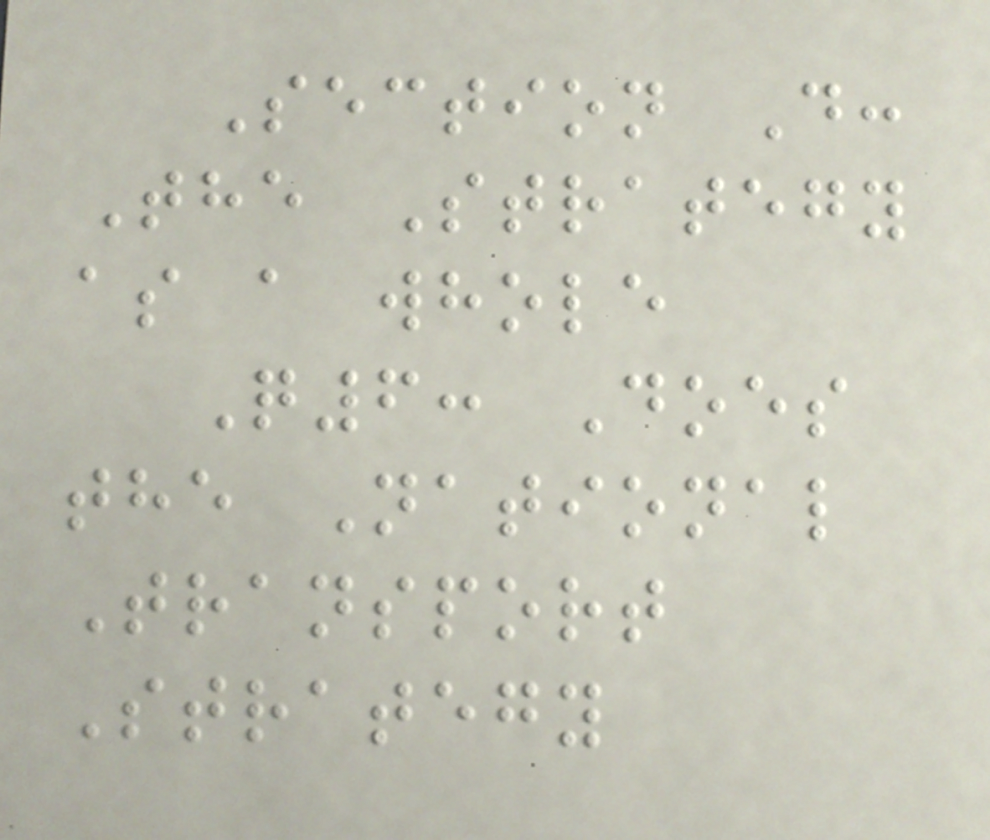Section D:
The Strategy
as a whole
Q6: Does
the National
Transport
Strategy
